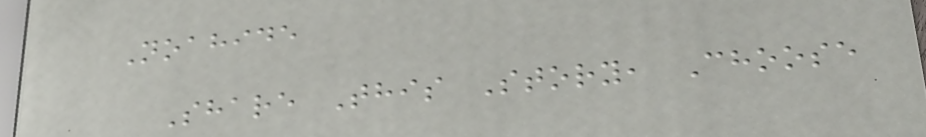Noahide
Share This Story, Choose
